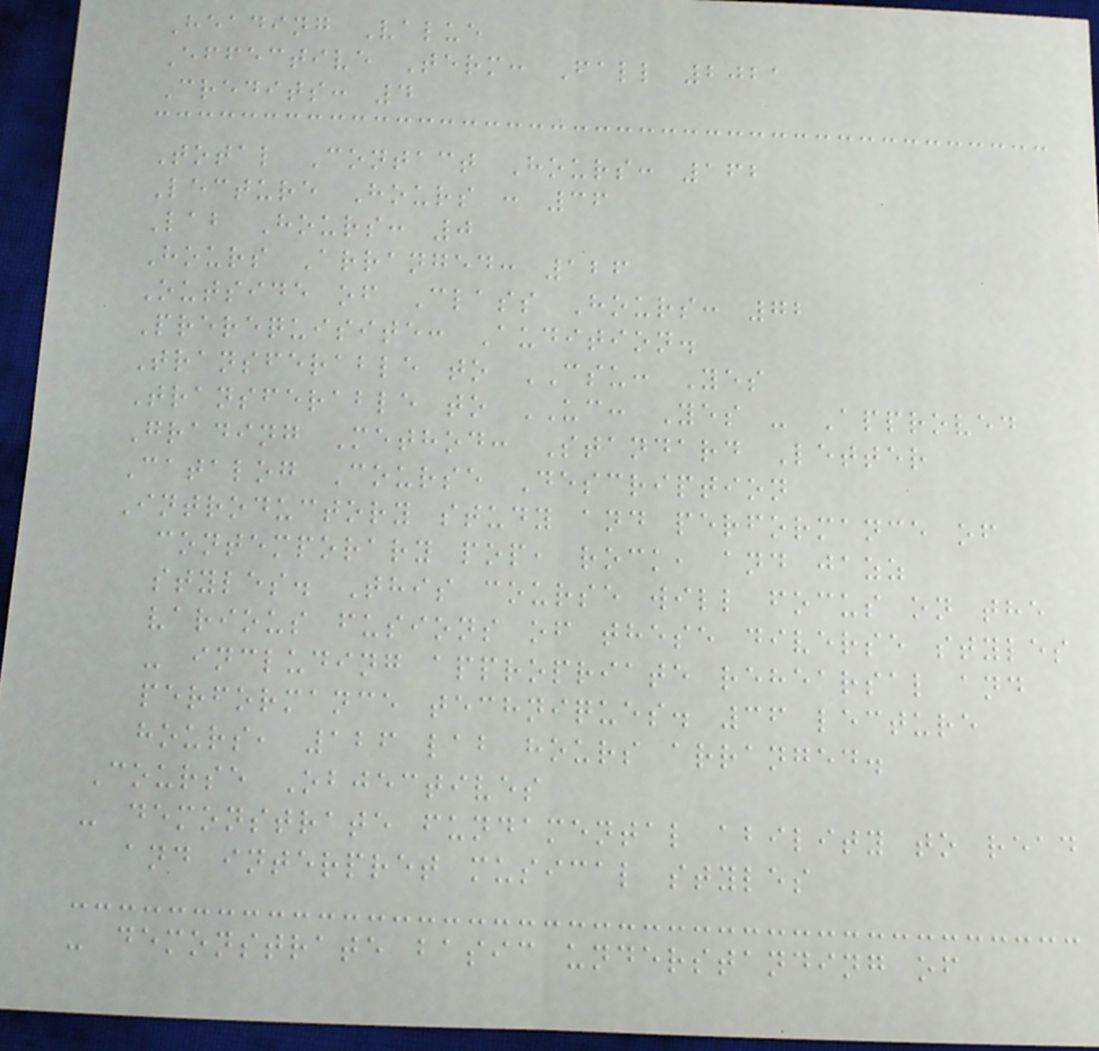Heading Value
Effective Term: Fall 2021
Credits: 4
Total Contact Hours: 162
Lecture Hours : 36
Lab Hours: 0
Hours Arranged: 126
Outside of Class Hours: 72
Prerequisite: Audition.
Transferable to CSU: Yes
Transferable to UC: Yes - Approved
Grading Method: Standard Letter
Catalog Course Description
Introductory study and performance of
contemporary pop, rock, and jazz
styles. This course will focus on the
various fusions of these diverse styles
- including appropriate rehearsal and
performance techniques. 36 lecture
hours, 126 lab hours arranged.
Course Objectives
- demonstrate fundamental ability to read
and interpret musical styles
- demonstrate basic understanding of
